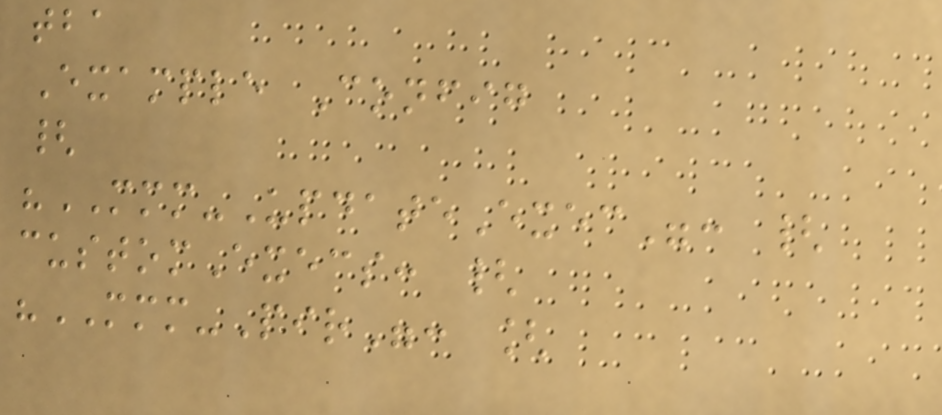tba
Example Config
{
"MMM-UpdateExec": {
customExecs: {
"MMM-Pir": [
